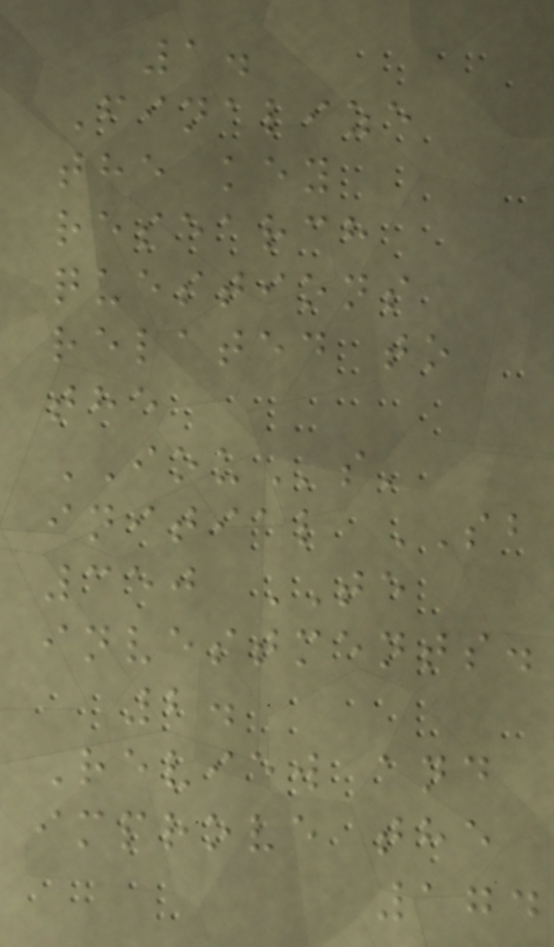1.
Finalize
the key
research
questions
related to
the
IOUs'
initial SB
350 TE
investments.
2.
Review and
improve the
174
